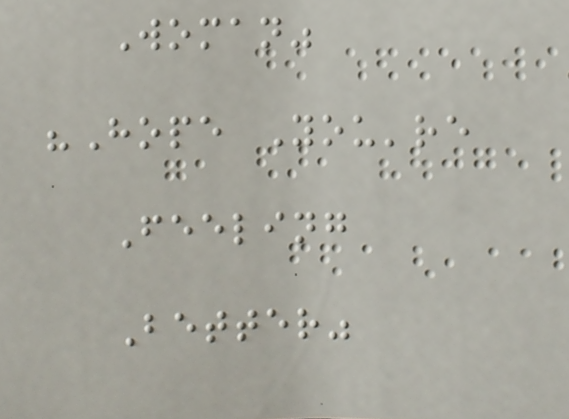Woman"
"Hope You're
Feeling
Better"
